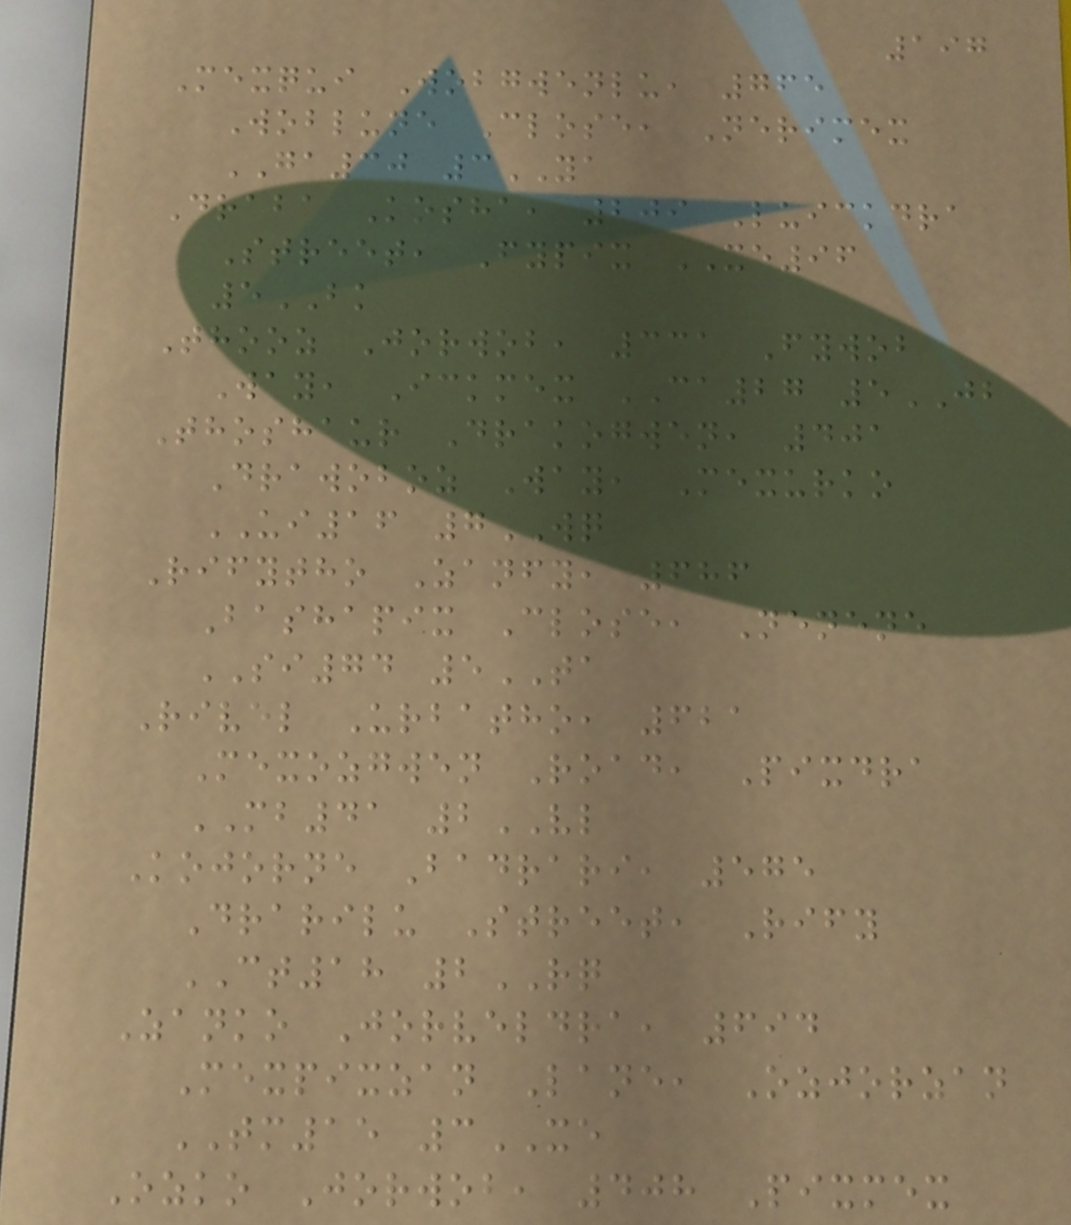197
Mexqui Wobgwenlu, 765
Woblune Close, Nerimex
GA30 3YA
Draba Kosha, 209 Luickdra
Street, Fypix XE96
5BK
Thooz Jorwob, 331 Fywob
Way, Ickmex CA27 5JB
Thoshaur Drakogwen, 401
Drawoboz Way, Mexurko
UI16 7WQ
Rifytho Zanfy, 686
Bashapix Close, Nenene
SI74 5TA
Rivel Urbatho, 621
Mexozgwen Road, Pixdra
MB41 2VL
Kojorne Badrari, 575
Drarilu Street, Rify
CT18 2RQ
Zanko Jorveldra, 694
Mexpixzan Lane, Ozjorzan
TM15 3XE
Ozko Jorwob, 408 Pixmex
